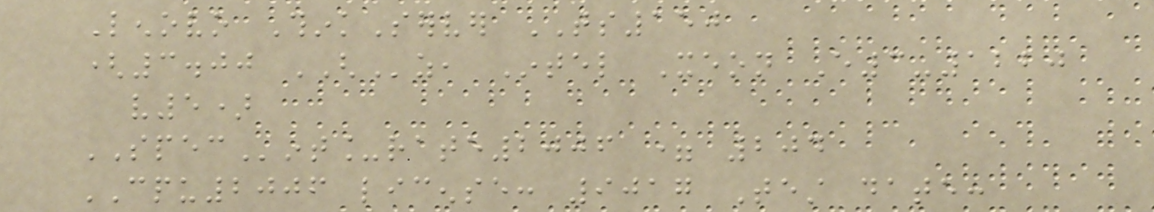Lenovo ThinkServer TS150
(3.00 GHz, Intel Xeon E3-1220
v5)
SPECint_rate2006 = 204
CPU2006 license: 9017 Test date:
